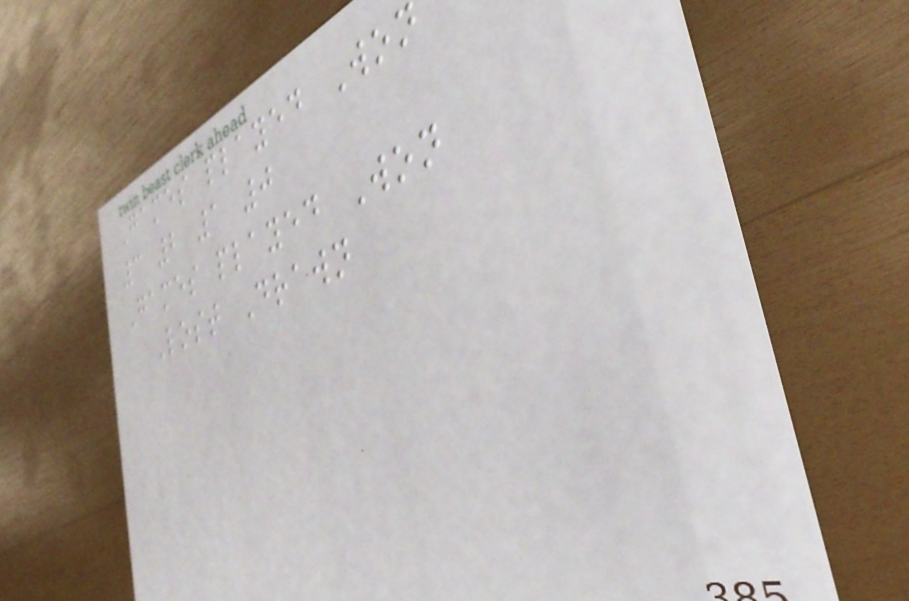Games played Won
3 2 1 0
Games played Won
Lost Drawn
